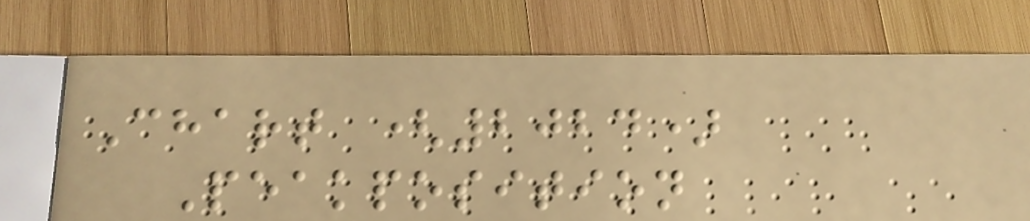Chart (2024)
Peakposition
